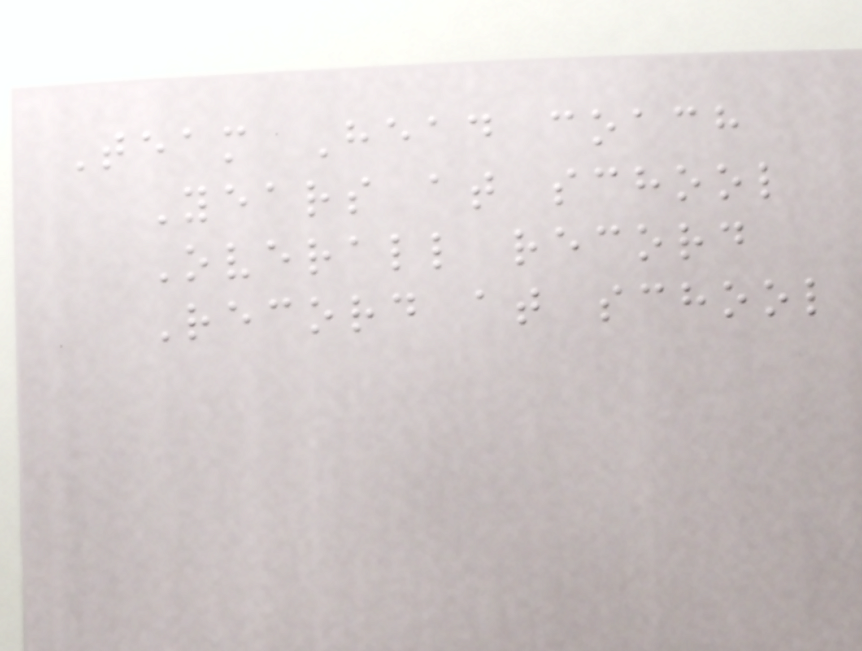Team Head coach
Years at school
Overall record
Record at school
